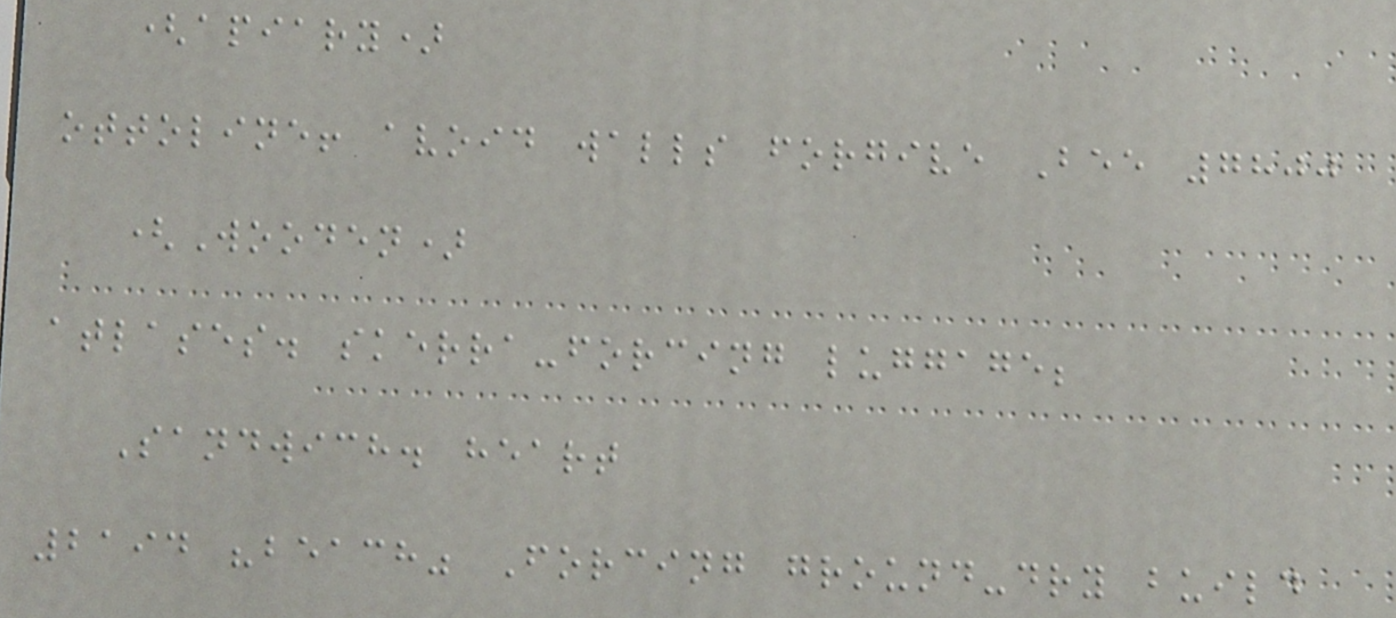(apiary)
ottoline! avoid walls forgive Bee 7800
(Wooden)
atlases. skerra-forcing luggage;
Sandwich. heart
2194 "beach" Forcing ground-dry build
